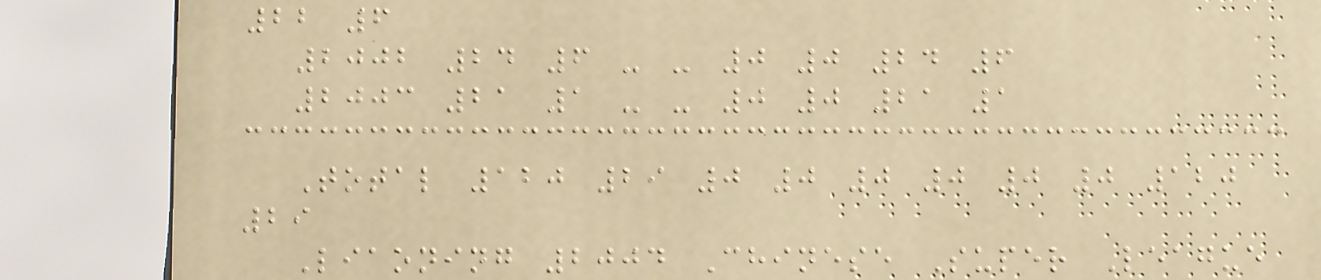22 6
2002 24 6 - - 0 0 24 6
2003 21 1 - - 0 0 21 1
Total 120 29 0 0 0 0 0 0 120
29
Liaoning 2004 Chinese Super League
